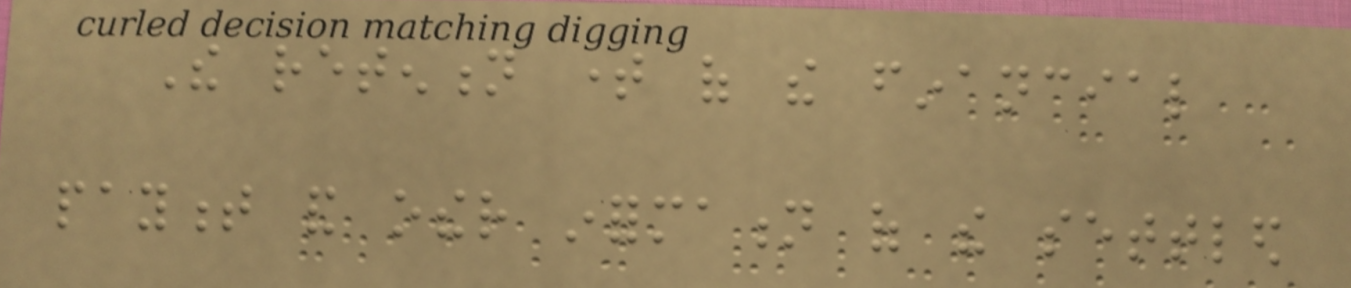The retention time of the financial
payment and other information of the settled
